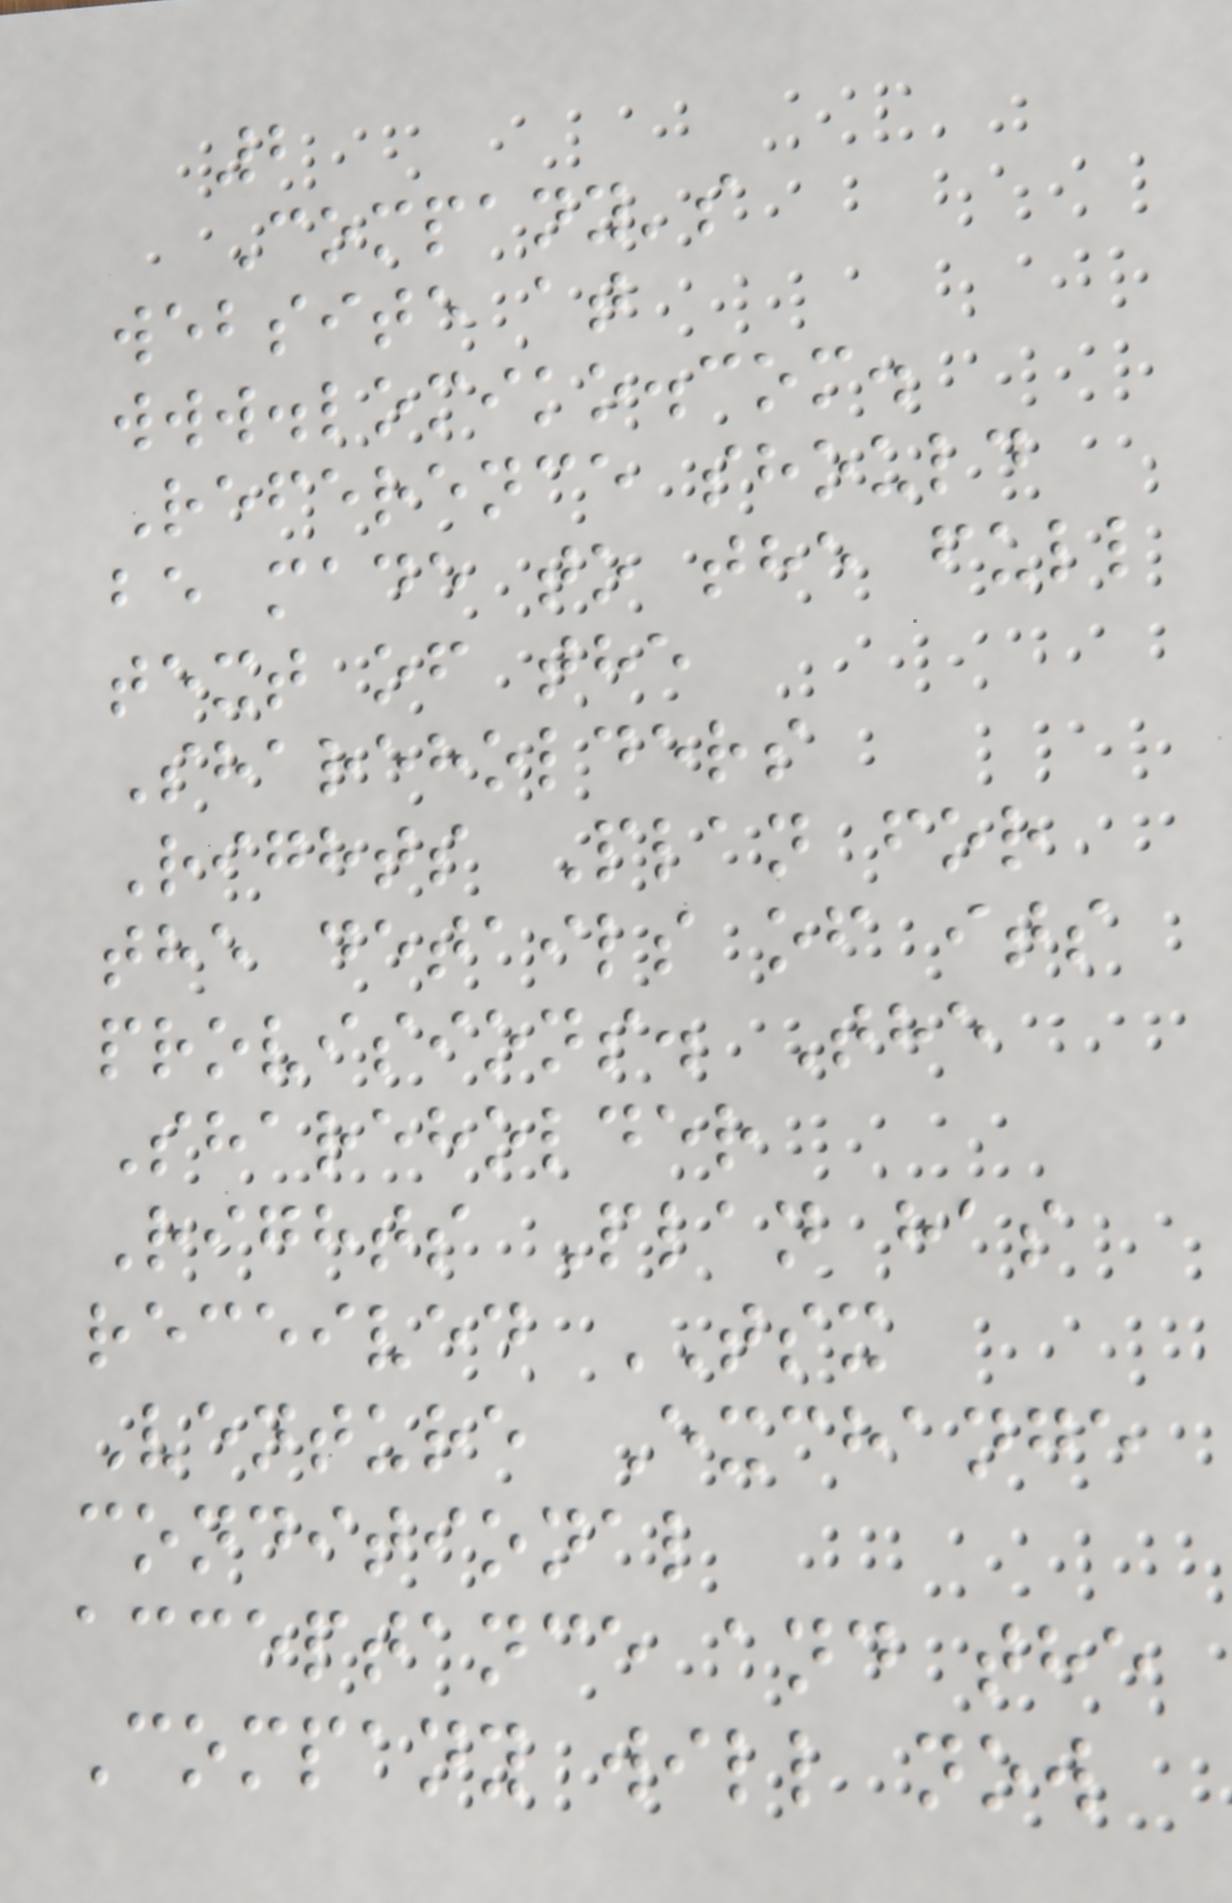2
Company's
website at
www.lomiko.com.
Reference should
be made to the full
text of the
Shareholders
Rights Plan for
the details of its
provisions. The
Shareholder
Rights Plan has
received TSX
Venture Exchange
conditional
acceptance and the
Company will now
